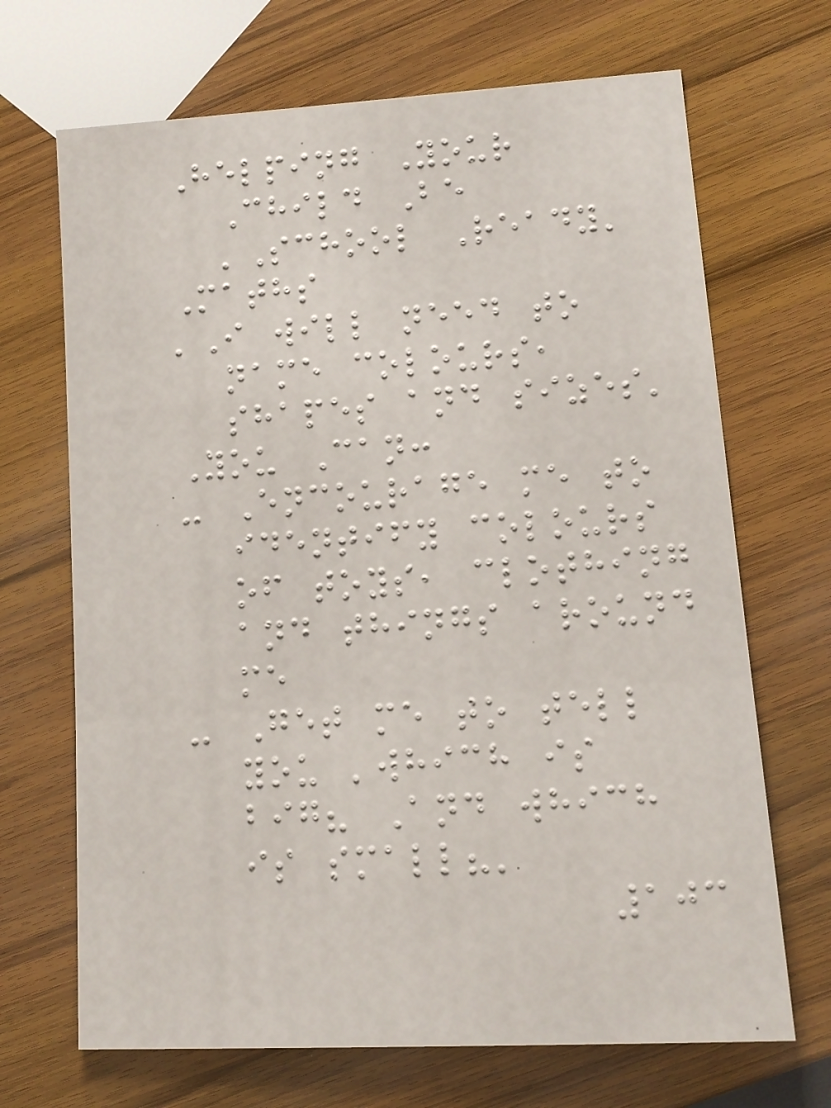Helping Your
Child Be
'School Ready'
Maths
'I will need to
name colours,
shapes and sizes'
You Can:
- Encourage me to
identify colours
of toys, clothing
and things around
me
- Get me to tell
you 'which is
big? And which
is small?'
103
